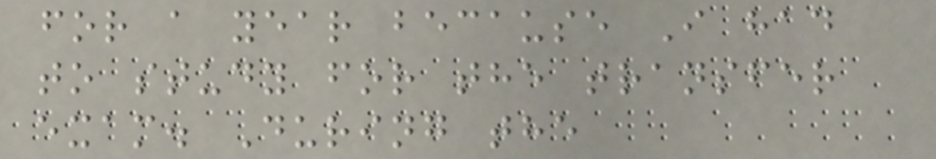for a year because I had
to study for the transfer
exam. During the
